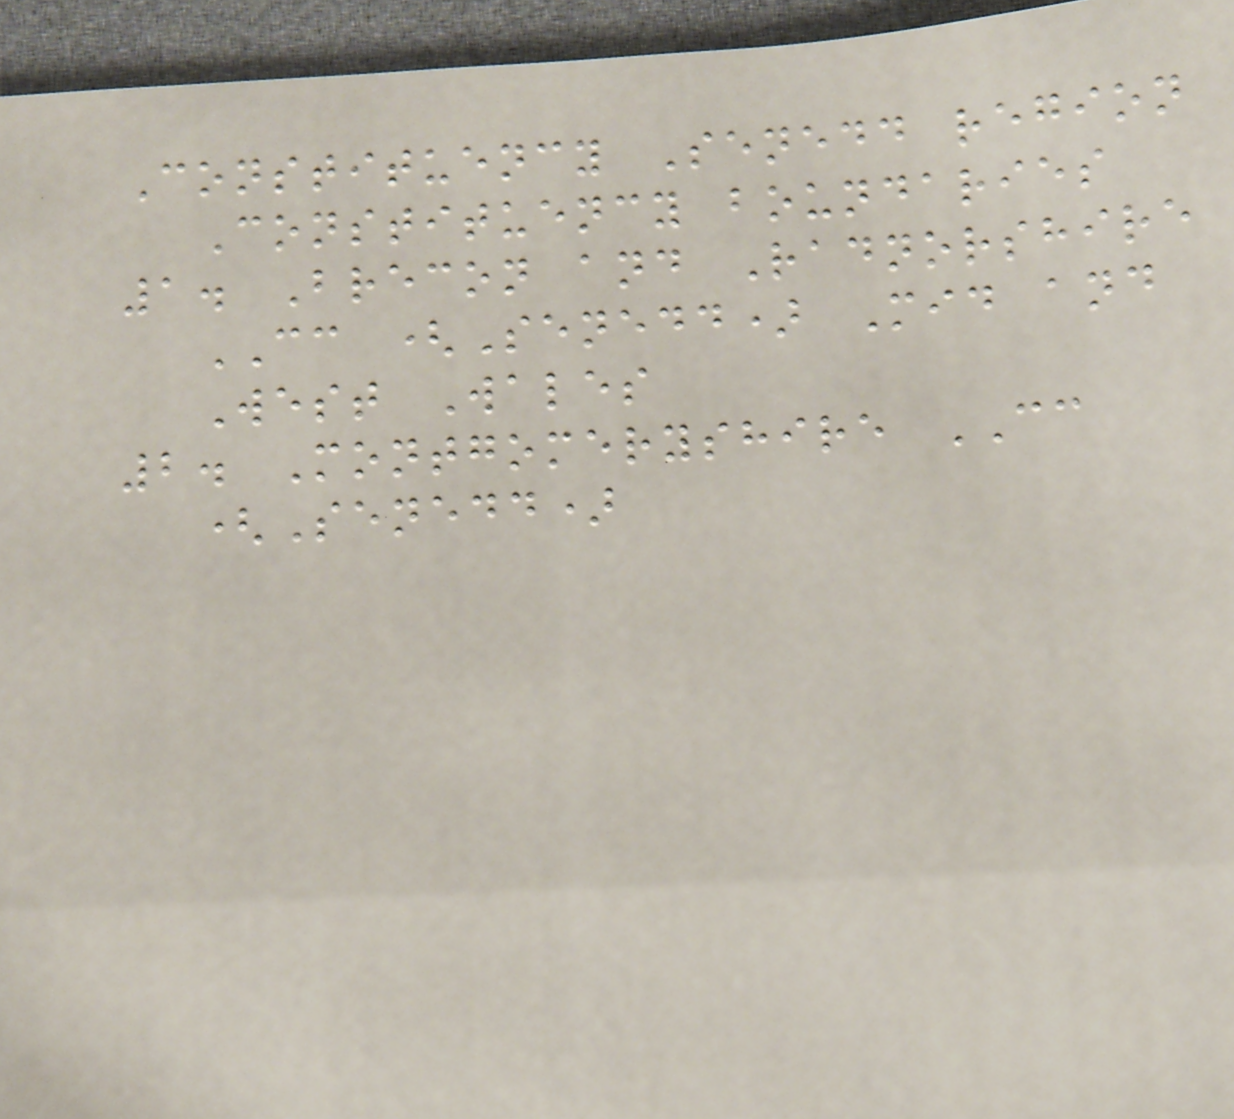Constituency Senedd region
Constituency boundaries
1. Brecon and Radnorshire
CC (Senedd) Mid and
West Wales
2. Montgomeryshire CC
(Senedd)
